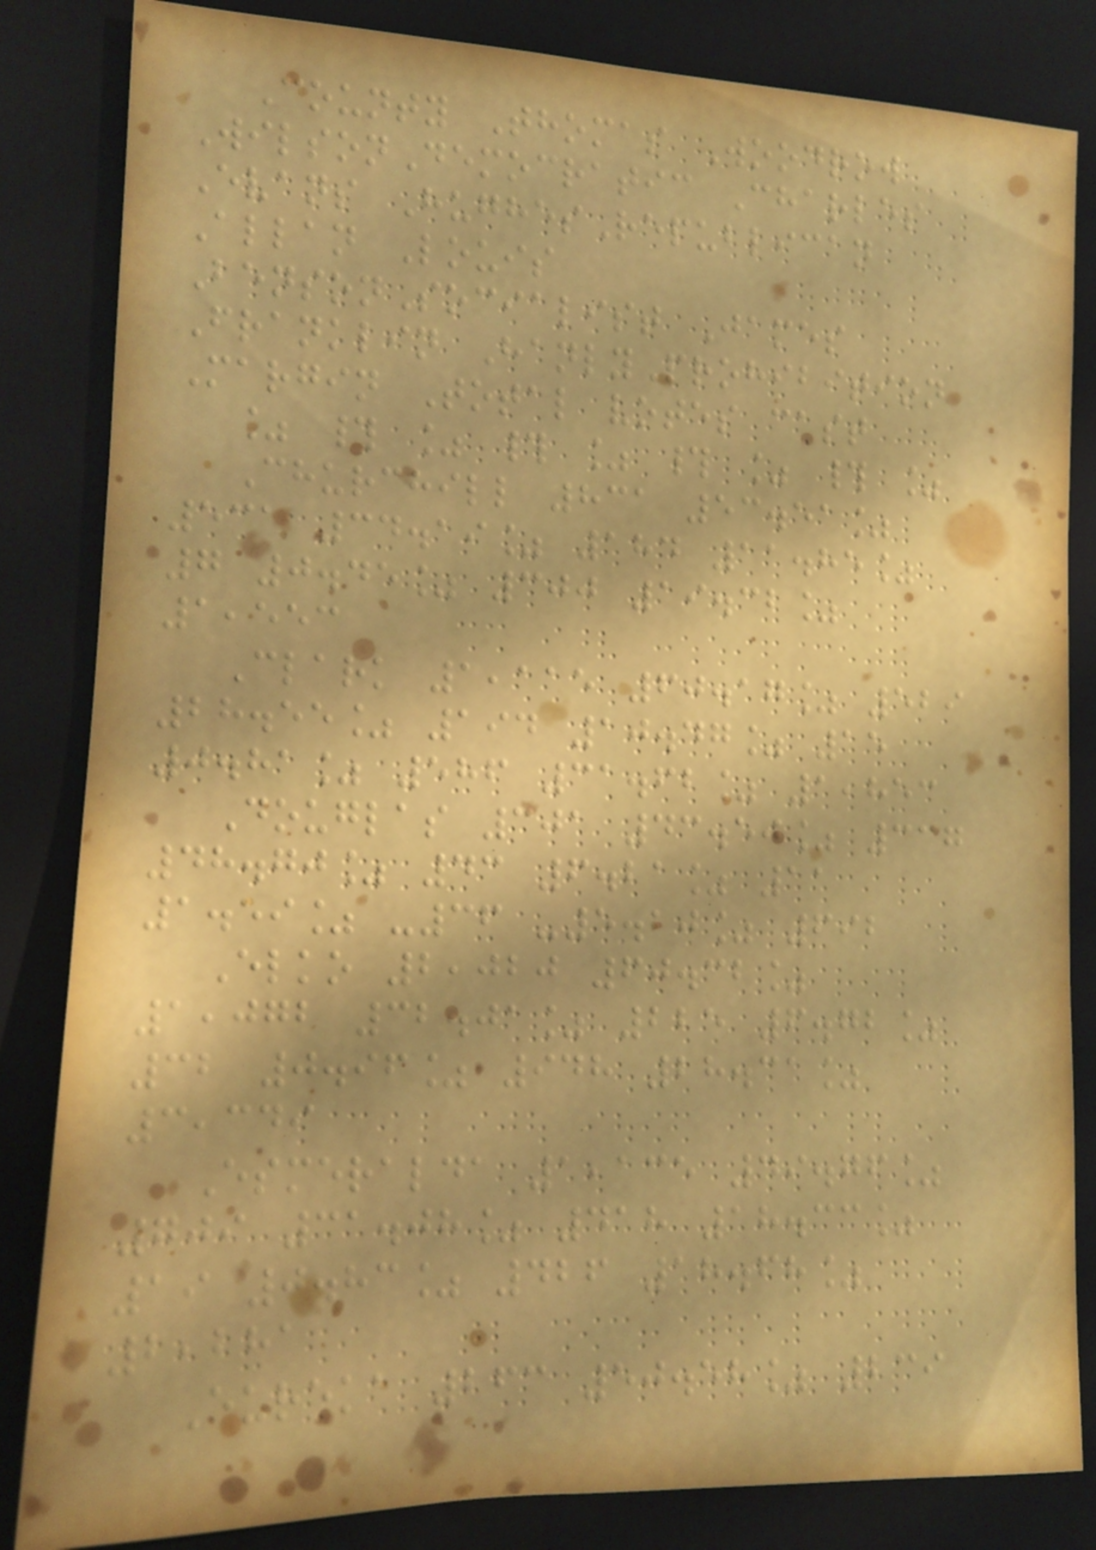County Thomas Woodrow
WilsonDemocratic Charles
Evans HughesRepublican
Allan Louis
BensonSocialist James
Franklin HanlyProhibition
Margin Total votes cast
% # % # % # % # %
Churchill 831 53.51%
531 34.19% 184 11.85%
7 0.45% 300 19.32%
1,553
Clark 1,115 60.17% 529
28.55% 194 10.47% 15
0.81% 586 31.62% 1,853
Douglas 301 43.50% 337
48.70% 43 6.21% 11
1.59% -36 -5.20% 692
Elko 2,020 60.32%
1,072 32.01% 225 6.72%
32 0.96% 948 28.31%
3,349
Esmeralda 1,135 49.76%
709 31.08% 418 18.33%
19 0.83% 426 18.68%
2,281
Eureka 263 50.58% 239
